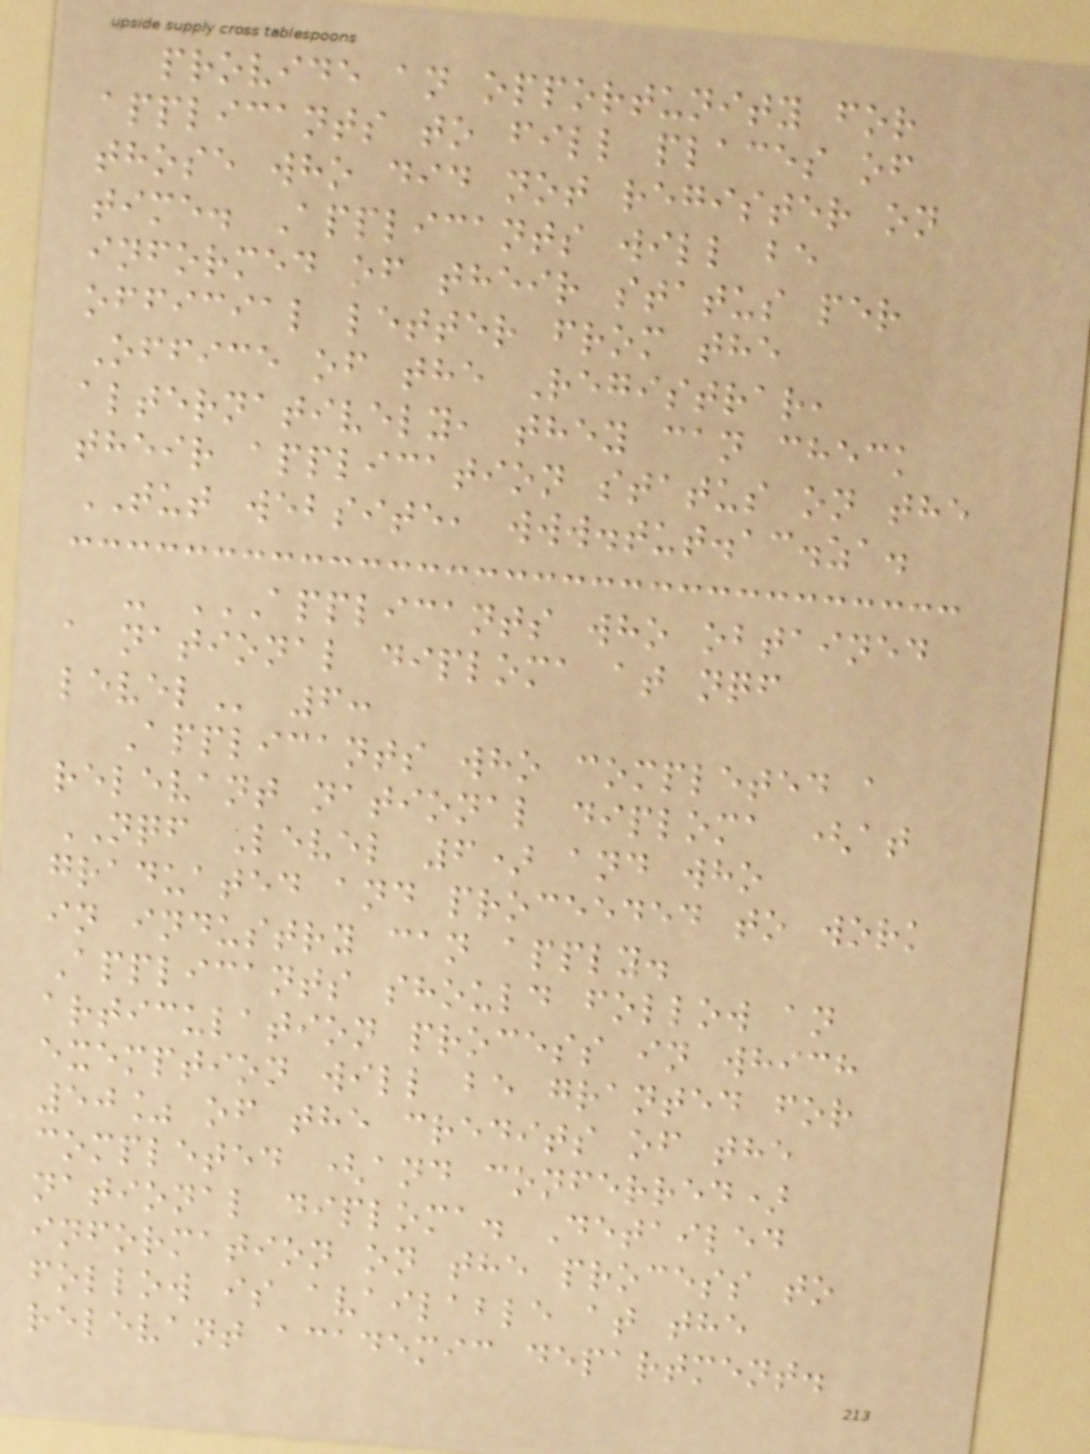provide an opportunity for
applicants to fill places of
those who did not register on
time. Applicants will be
informed of their status per
official letter from the
Office of the Registrar,
alternatively, they can check
their application status on the
TUT website, www.tut.ac.za.
- APPLICANTS WHO OBTAINED
A NATIONAL DIPLOMA AT NQF
LEVEL 6:
Applicants who completed a
relevant national diploma (at
NQF Level 6) and who
graduated and proceeded to work
in industry can apply.
Applicants should follow an
articulation process in which
exemption will be granted for
50% of the credits of the
completed (and conferred)
national diploma. Detailed
information on the process to
follow is available at the
relevant academic department.
